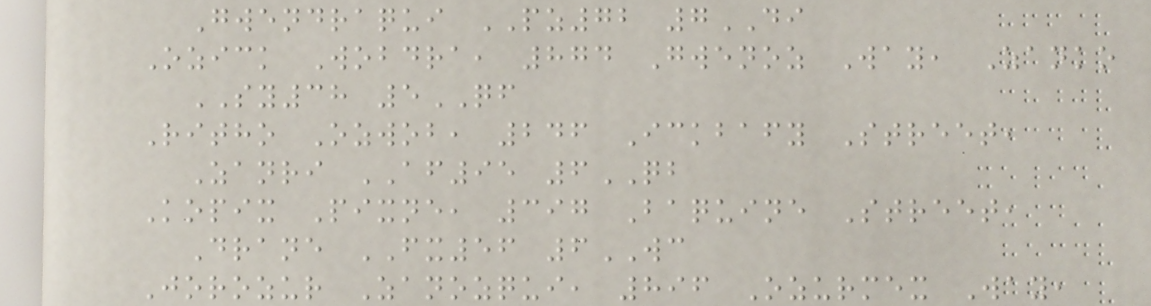Gwendraqui PZ72 7DI
Ozick Wobdra, 874 Gwenoz Way, Zanko
SY38 5QF
Ritho Ozwob, 246 Ickbafy Street,
Zanri AF95 6QB
Kopix Pixne, 397 Baquine Street,
Drane FX56 6WC
Jorozur Zanozqui, 896 Ozurmex Way,
